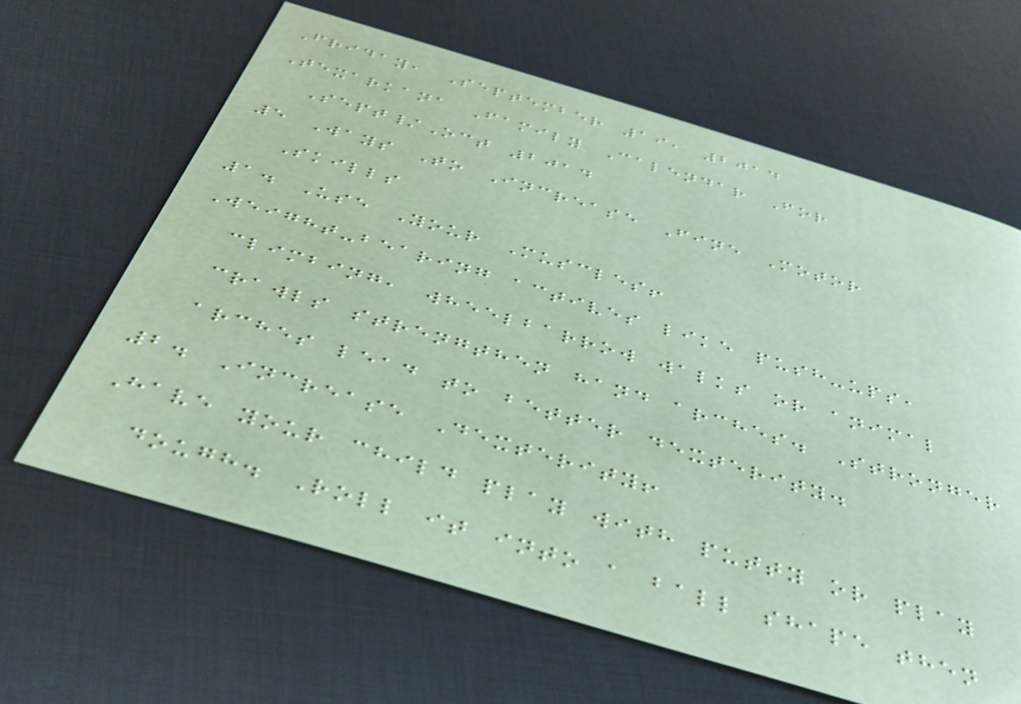Friday, September 19, 2014
Texarkana Family Calendar For
Sept/Oct 2014
5 Ways To Increase Fine Motor
Skills
1. Use Your Muscles!
Weight-bearing actives like push-ups,
climbing, wheelbarrow walks or animal
crawls strengthen hand arches. Stronger
arches lead to better dexterity.
2. Increase Dexterity!
Have your child play with putty or play
dough. Roll it into a ball shape then
